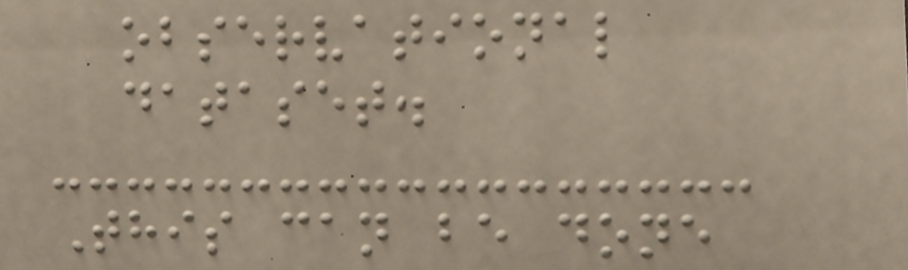observational
dataset.
This can be done
